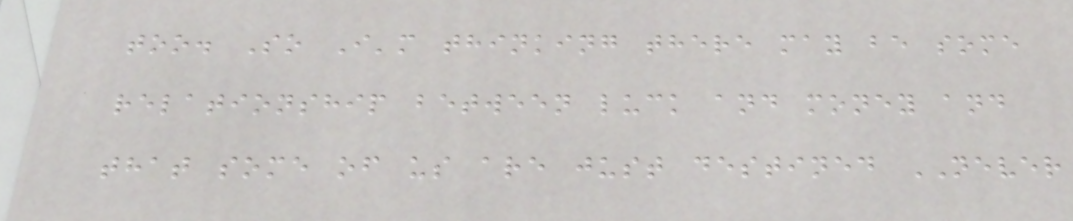too. So I'm thinking there may be some
relationship between luck and money and
that some of us are just destined NEVER
